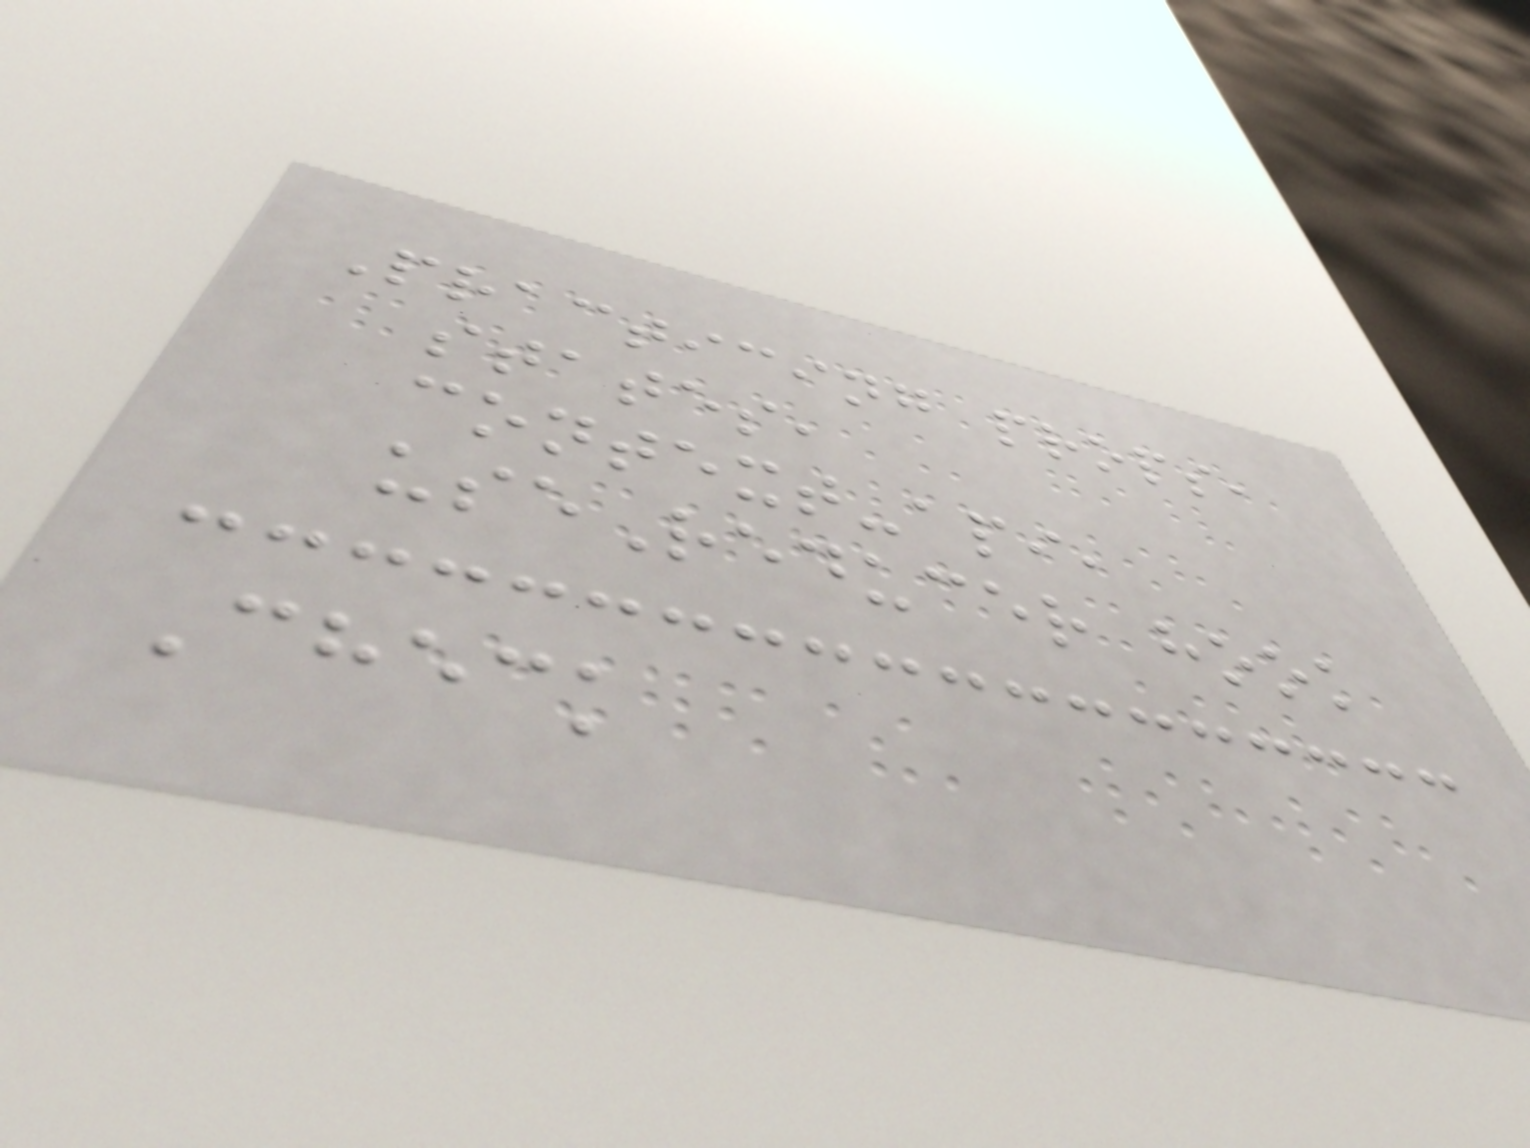Practicing props,
states,
context-api,
useReducer hook
Check
